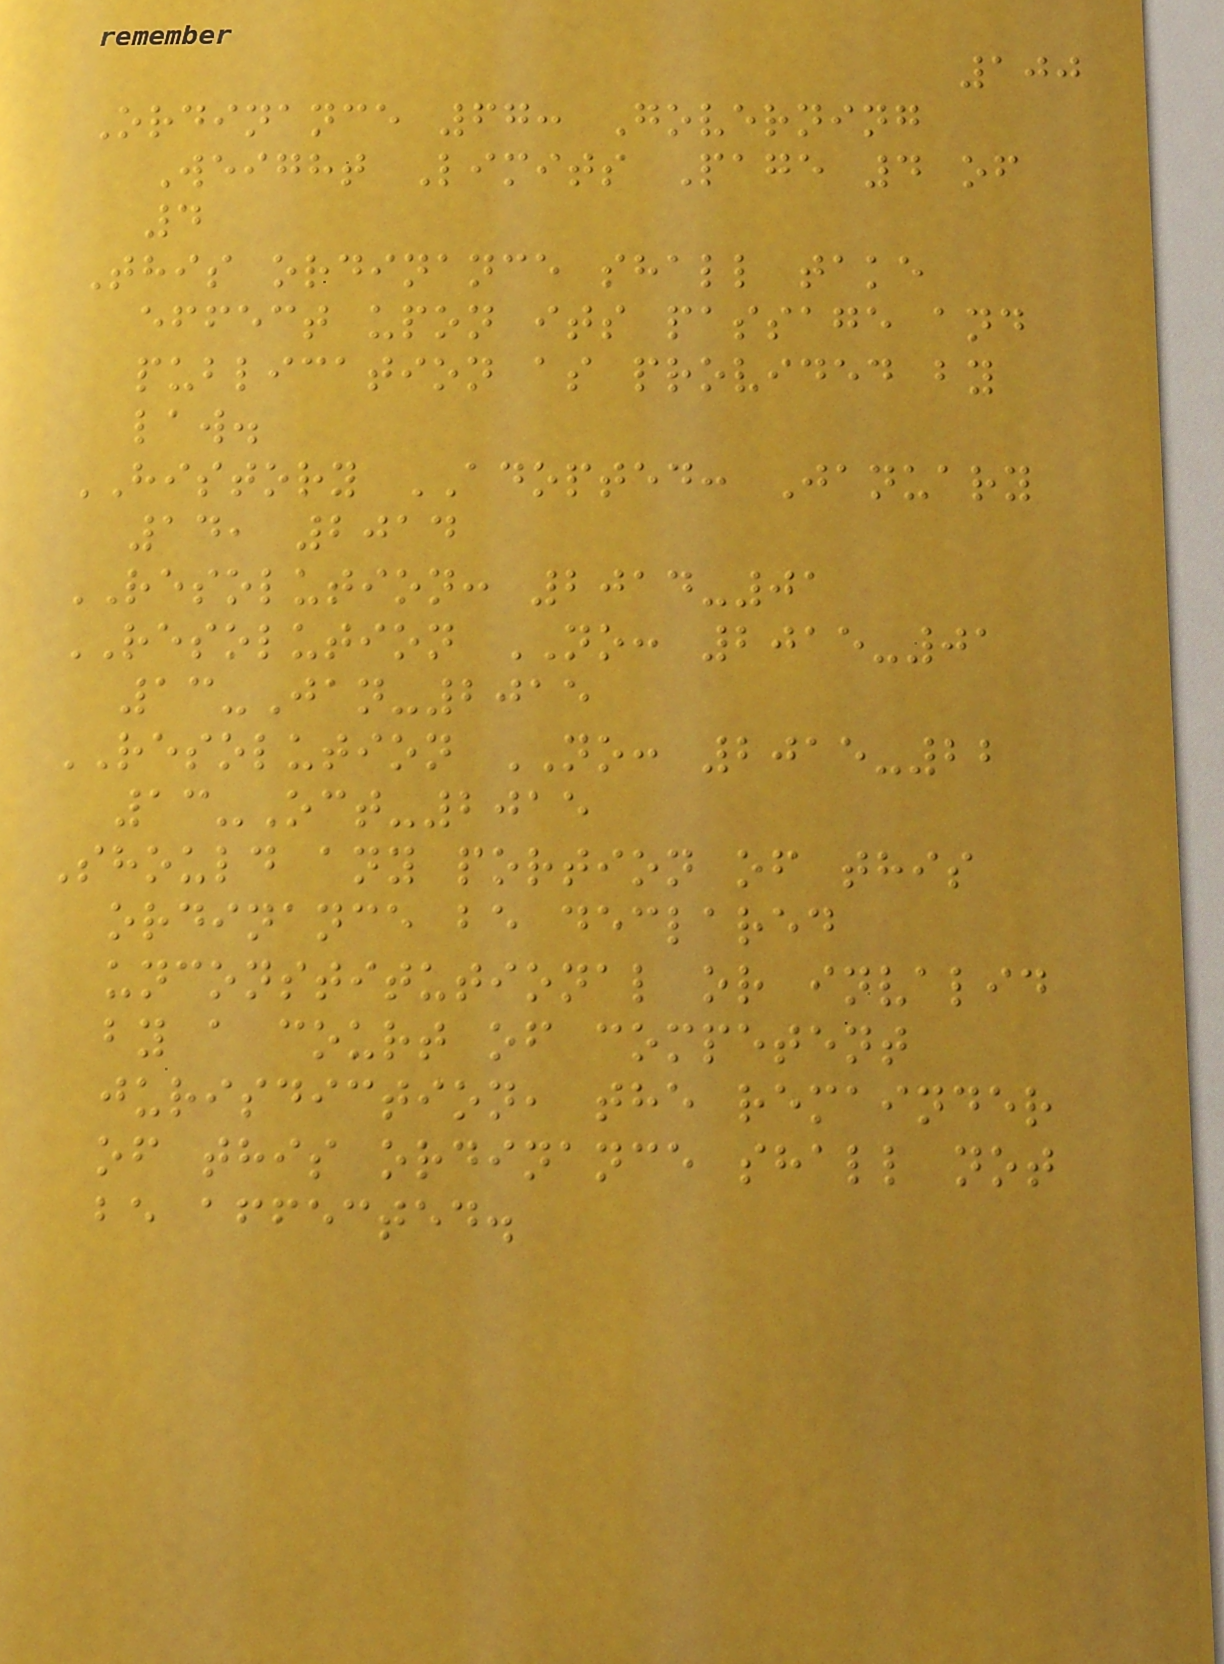100
Ordinance 67: Governing
Weight Limits Page 4 of
4
This ordinance shall take
effect upon its passage and
publication as provided by
law.
HISTORY ADOPTED: January
14, 2014
RESOLUTION: 2014-01
RESOLUTION NO: 2015-01
13-Jan-2015
RESOLUTION NO: 2015-22
13-Oct-2015
Should any portion of this
ordinance be declared
unconstitutional or invalid
by a court of competent
jurisdiction, the remainder
of this ordinance shall not
be affected.
